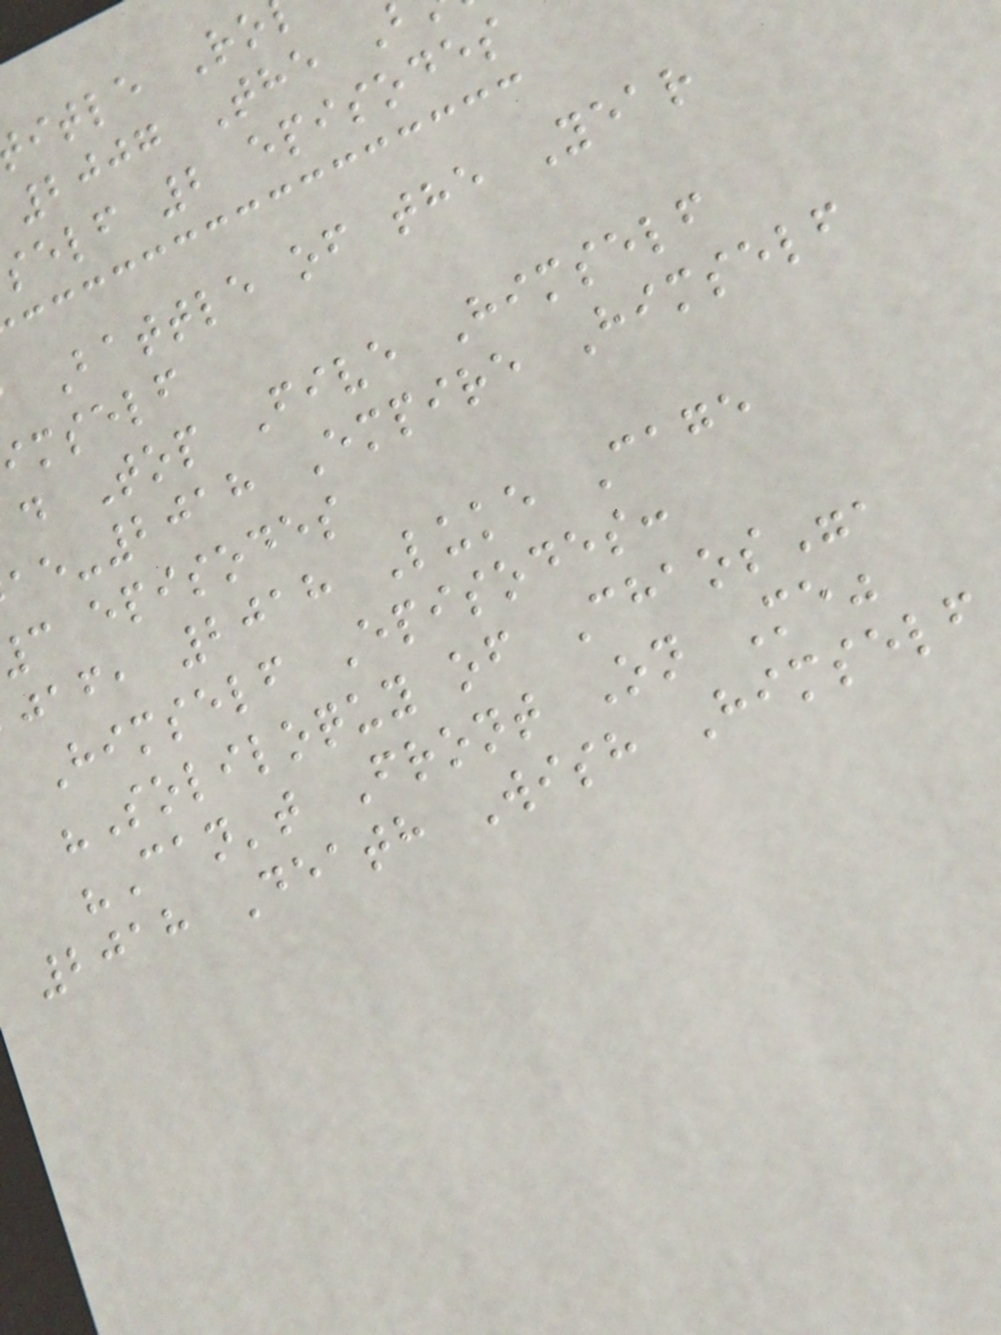itle Ro
2007 The
self 2 episodes
Battle of the Year
mself
d Top Five Himself
-2018 Empire Himself
c episodes
jaf, 2018 Luke Cage
Himself Episodes:
"Soliloquy of Chaos",
"Can't Front On Me"
2018 Death Wish Himself
